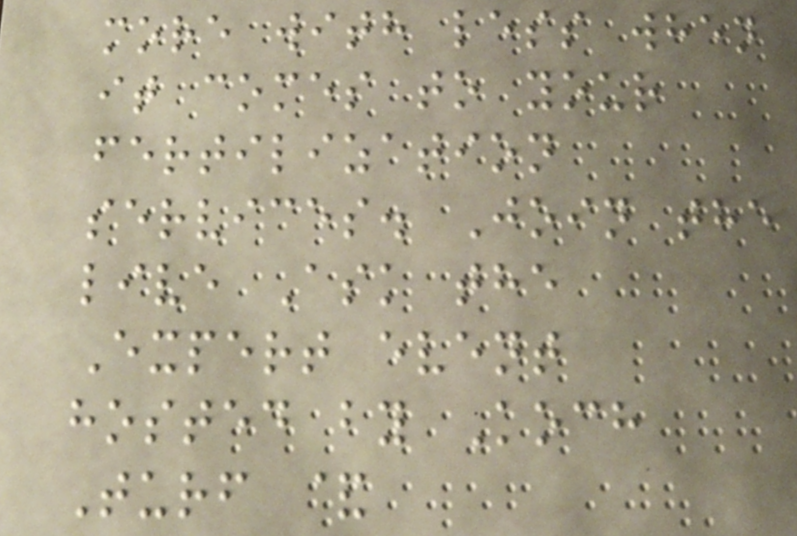more with less when
it comes to your
fertilization
services. Join the
live Ask the
Expert event
hosted by Koch
Turf &
